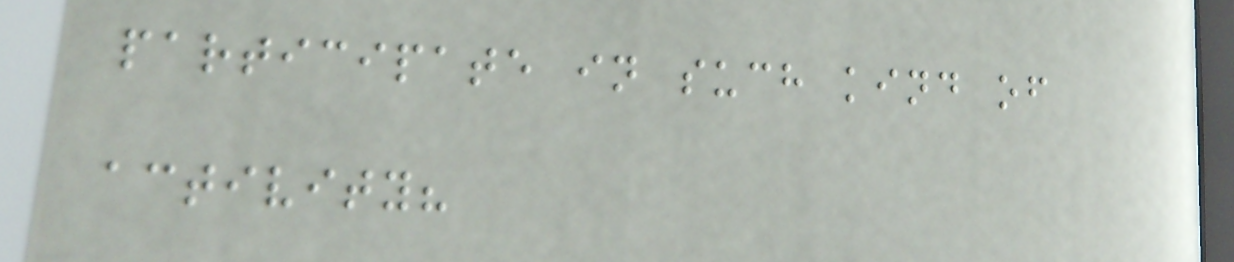participate in such kind of
activity?
